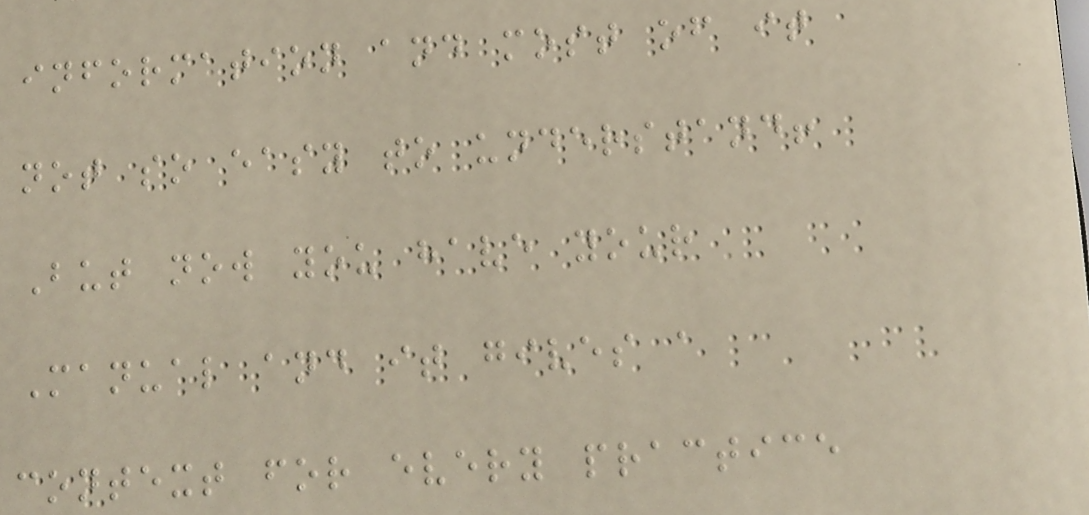information and most of it
not so easy to understand!
But now you have your
Manual and it gives a
context for every practice
